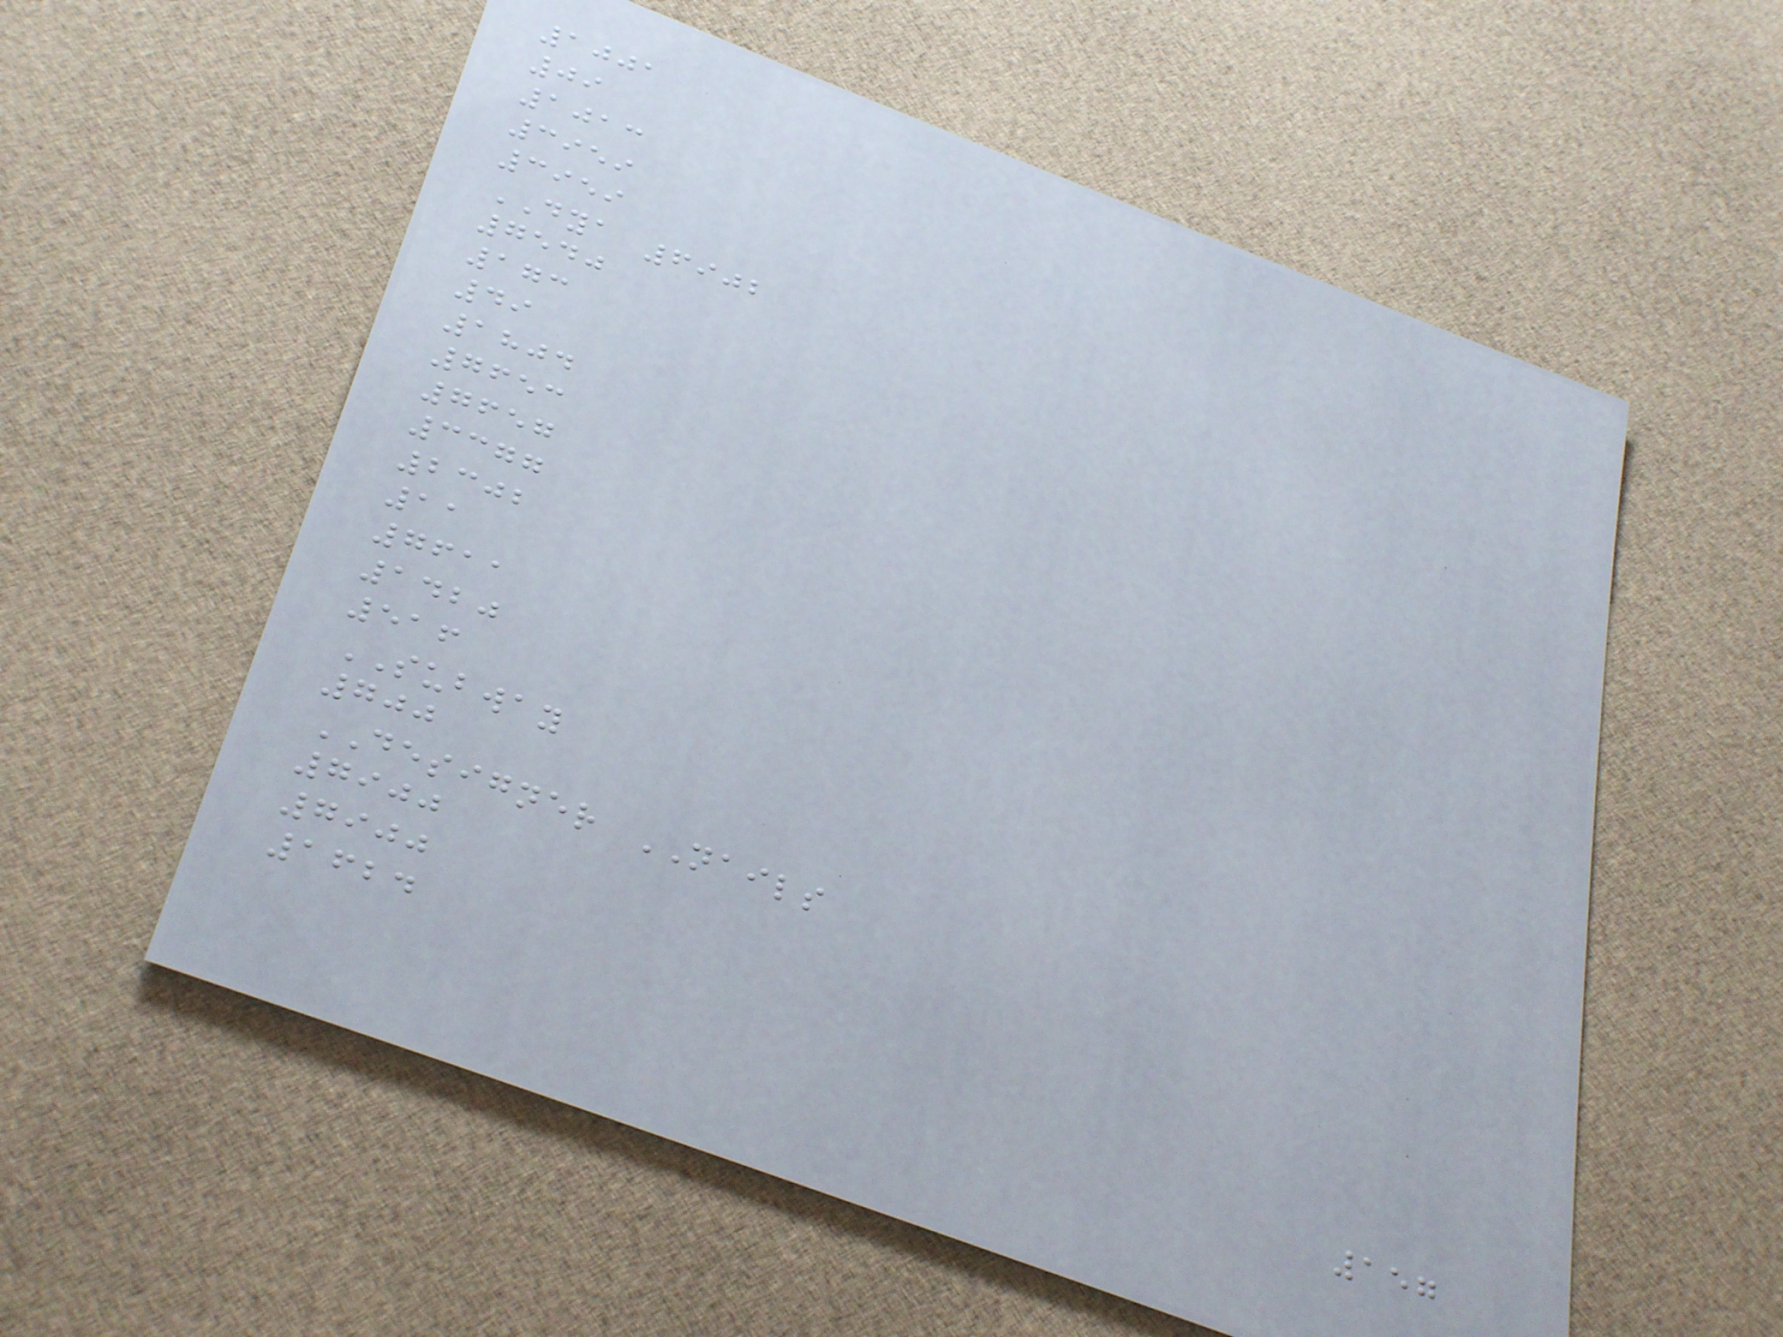1001
09
1013
3959
3959
DYA 6902
7540
173
49
1804
7653
7657
3377
2302
11
7611
1420
516
SUBWAY
700
DESIGNER NAILS
7900
7900
1624
157
